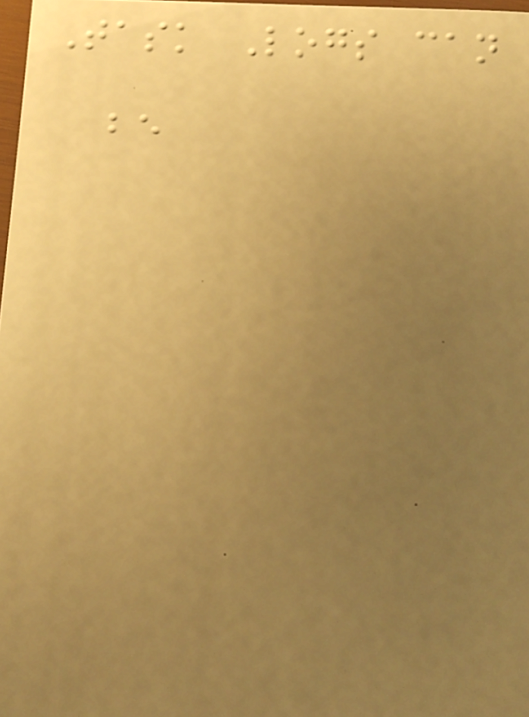Task Logs can
be
